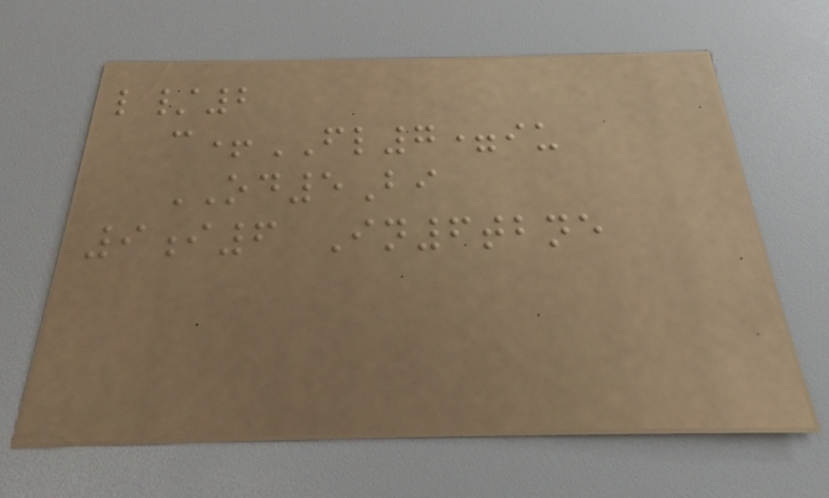l/2
c+FL7=iu
OD5Bi
9i6 In6tbne
